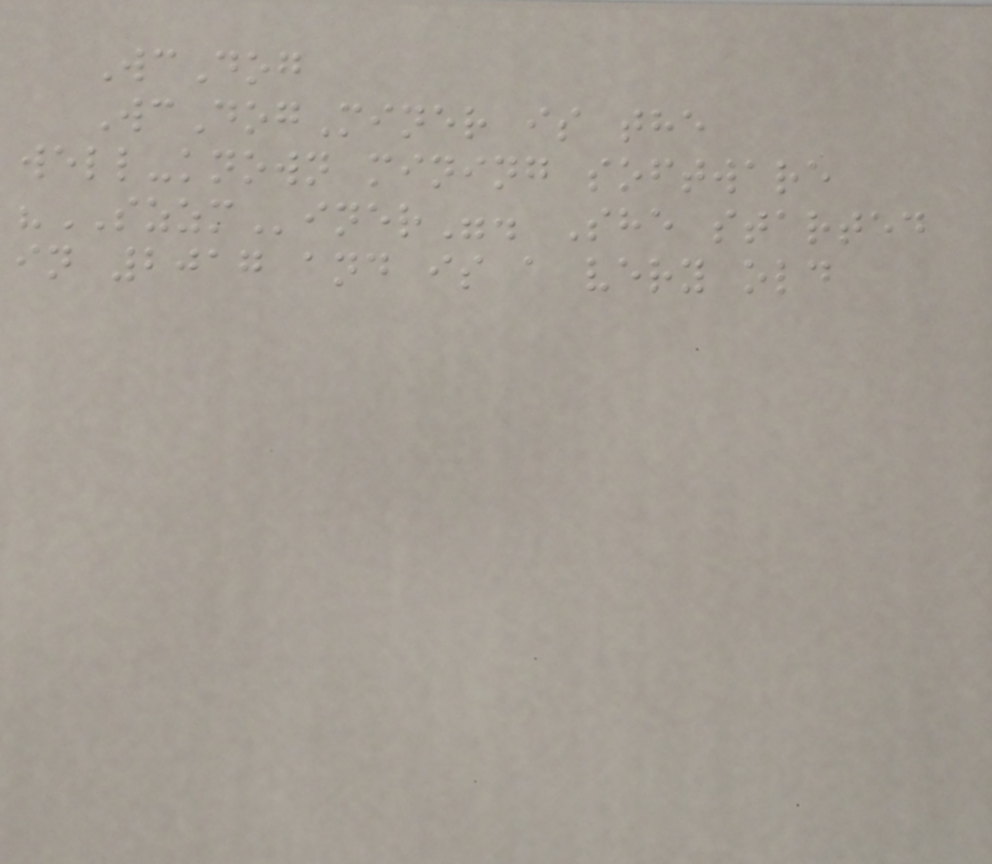WcDog
WcDogMiner is the
well-known mining software
"SZZMiner". She started
in 2017 and is a very old
